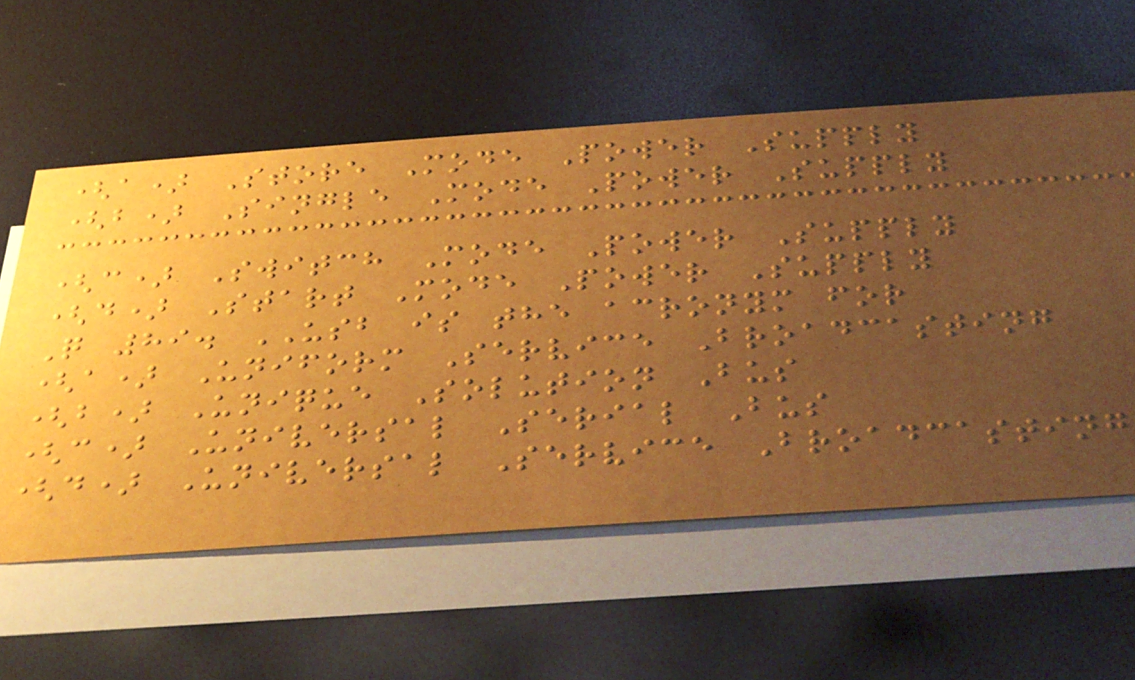(a) Store Mode Power Supply
(b) Single Mode Power Supply
(c) Switch Mode Power Supply
(d) Start Mode Power Supply
Q 89. USB is the acronym for
(a) Uniform Service Broadcasting
(b) Unique Solution Bus
(c) Universal Serial Bus
(d) Universal Service Broadcasting
